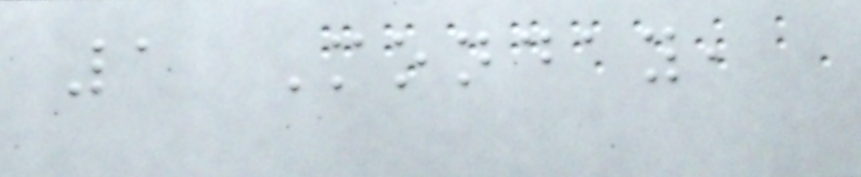1 Monday,
